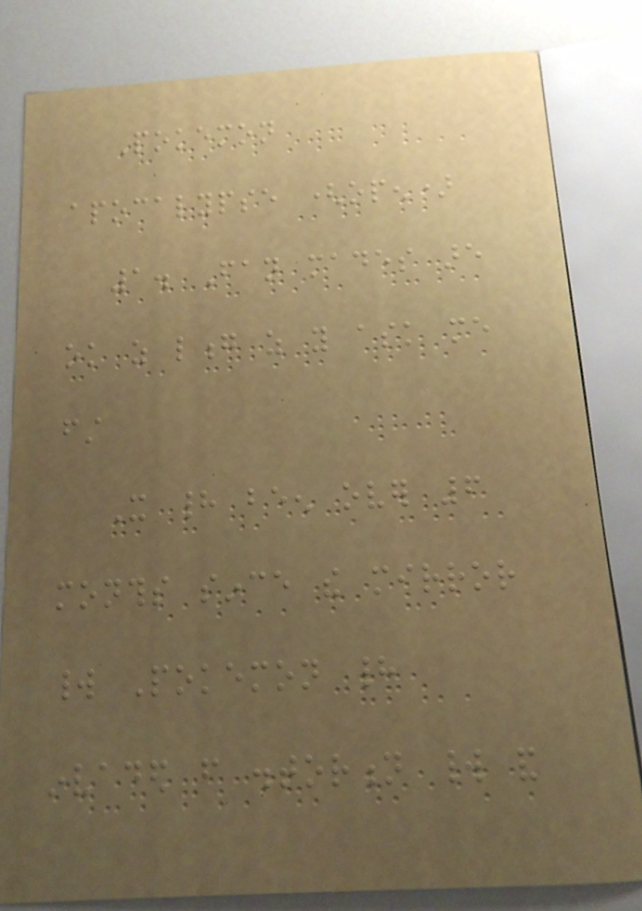Pokemon
apocalypse (open)
1. Fan mades are
ok as long as you ask me
first
It had been over 6
months since the mirror
world Pokemon had
invaded from distortion world and
